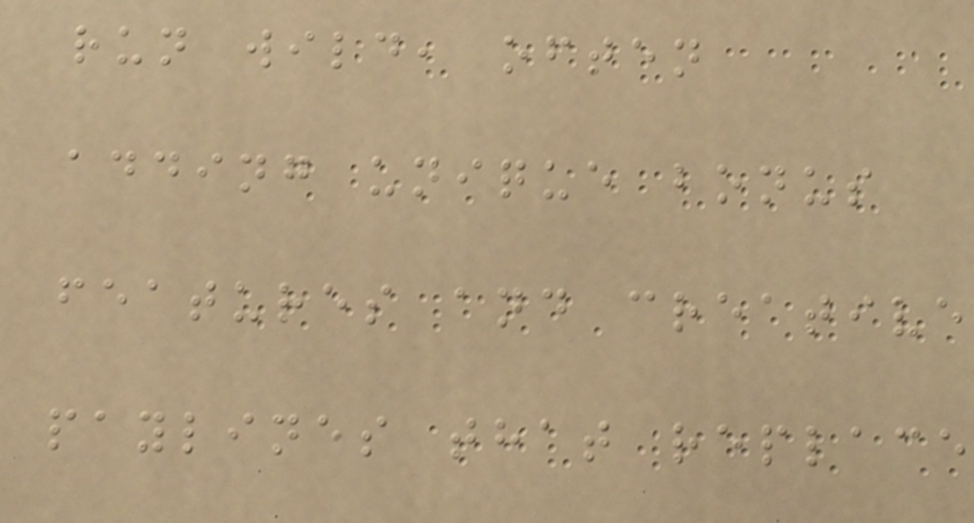run wild, often
adding unique bonus
features and creative
paylines that replace
